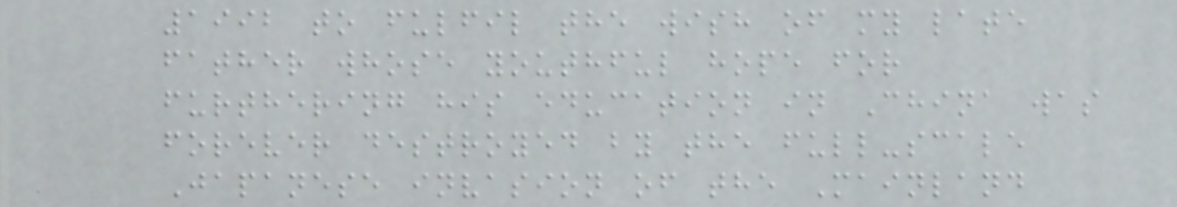1992 to fulfil the wish of my late
father whose youthful hope for
furthering his education in China was
forever destroyed by the full-scale
Japanese invasion of the Mainland
